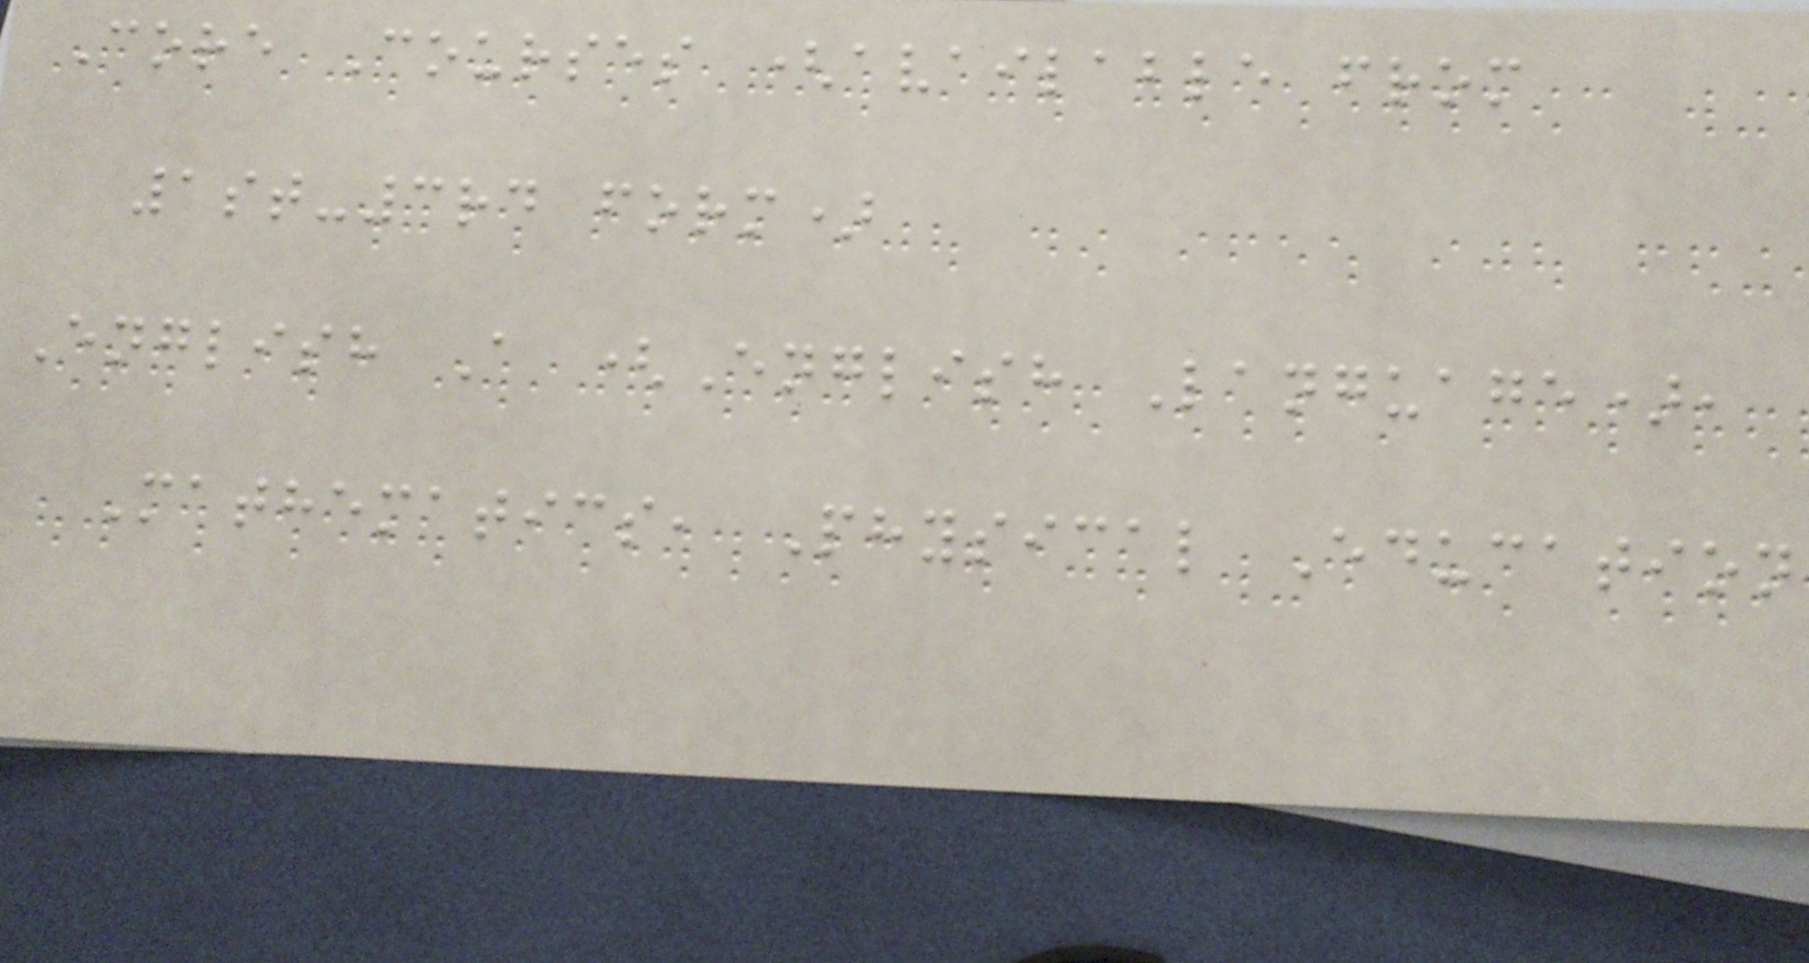Core Courses (available from
1st-3rd form)
English A (English Language),
Mathematics, Physical Education
